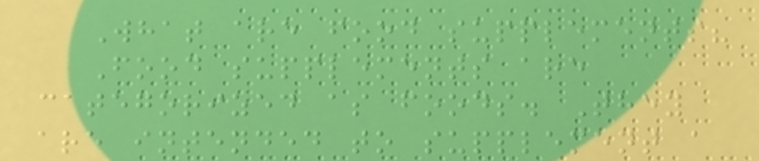What are food supplements?
Food supplements are
categorized as foods. They
are intended to supplement a
